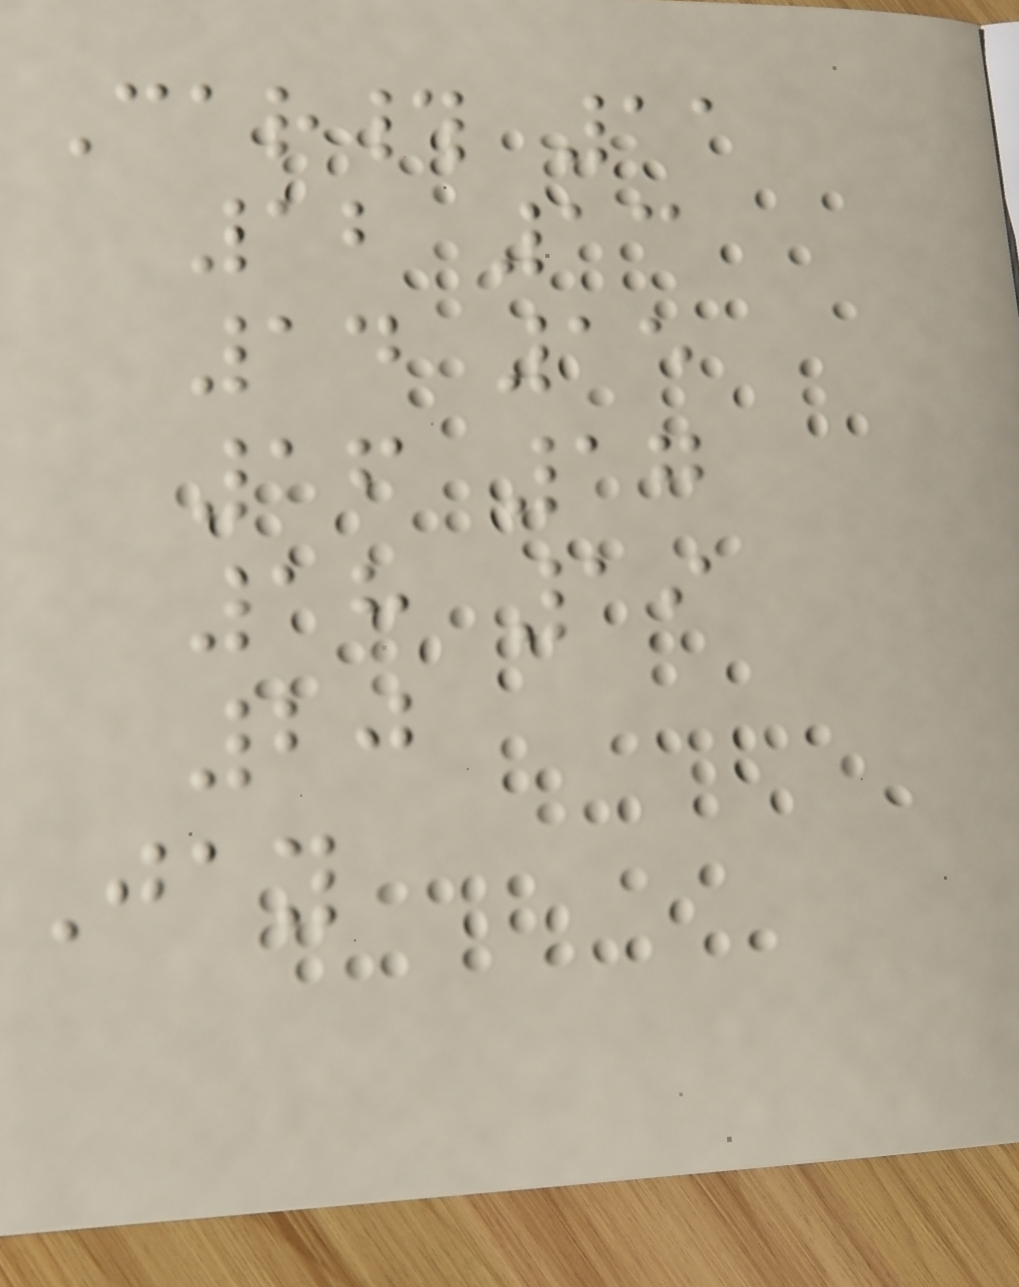Car# 11
12 13
14 15
16 17
18 19
20
Jay
